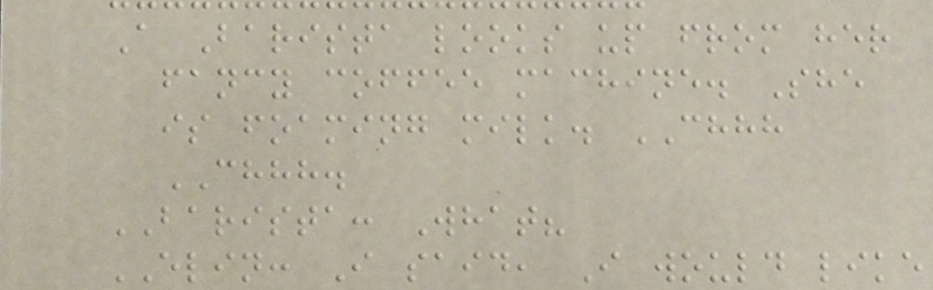A Barista looks up from her
fancy coffee machine. She
is foaming milk. CHHH
CHHH.
BARISTA: What?
ELIN: I said, I would like
